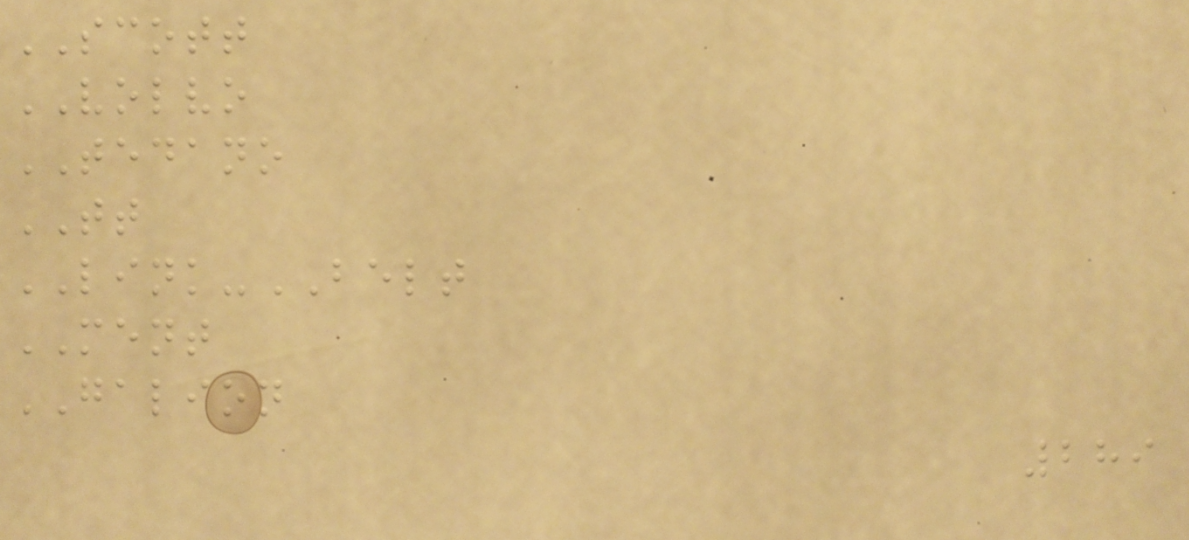SCOTT
VOLVO
TEDANO
TT
LINK-BELT
MENT
GALION
289
